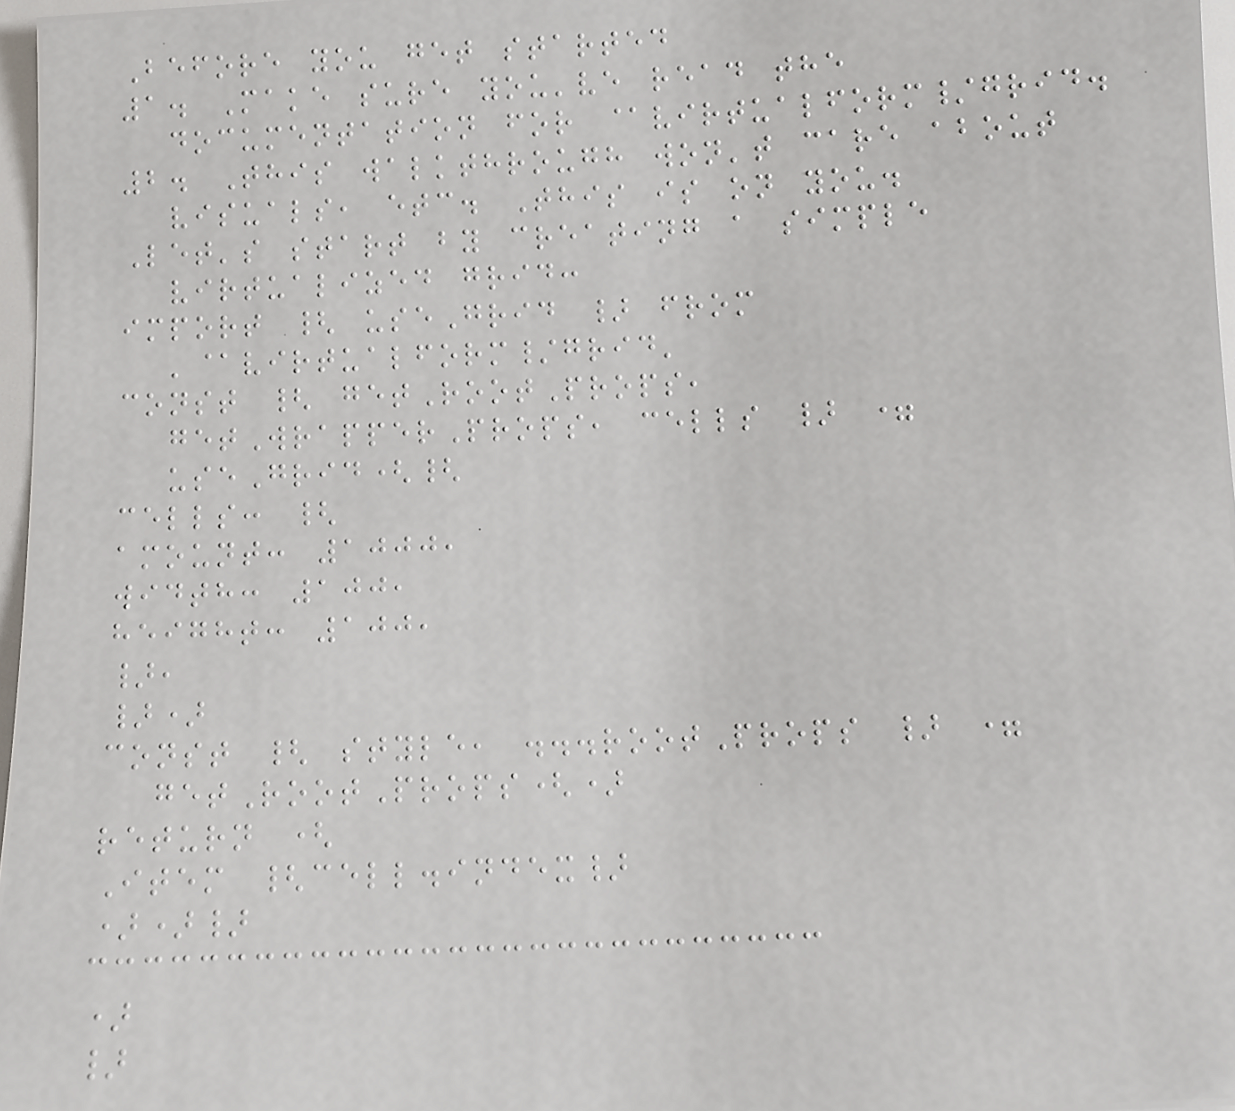Before you get started
1. Make sure you've read the
documentation for @virtualform/grid.
2. This walkthrough won't care about
visuals, etc. This is on you.
Let's start by creating a simple
virtualized grid:
import { useGrid } from
'@virtualform/grid'
const { getRootProps,
getWrapperProps, cells } =
useGrid({
cells: {
amount: 1000,
width: 100,
height: 100,
},
})
const { style, ...rootProps } =
getRootProps()
return (
Item {cell.index}
))}
)
}
